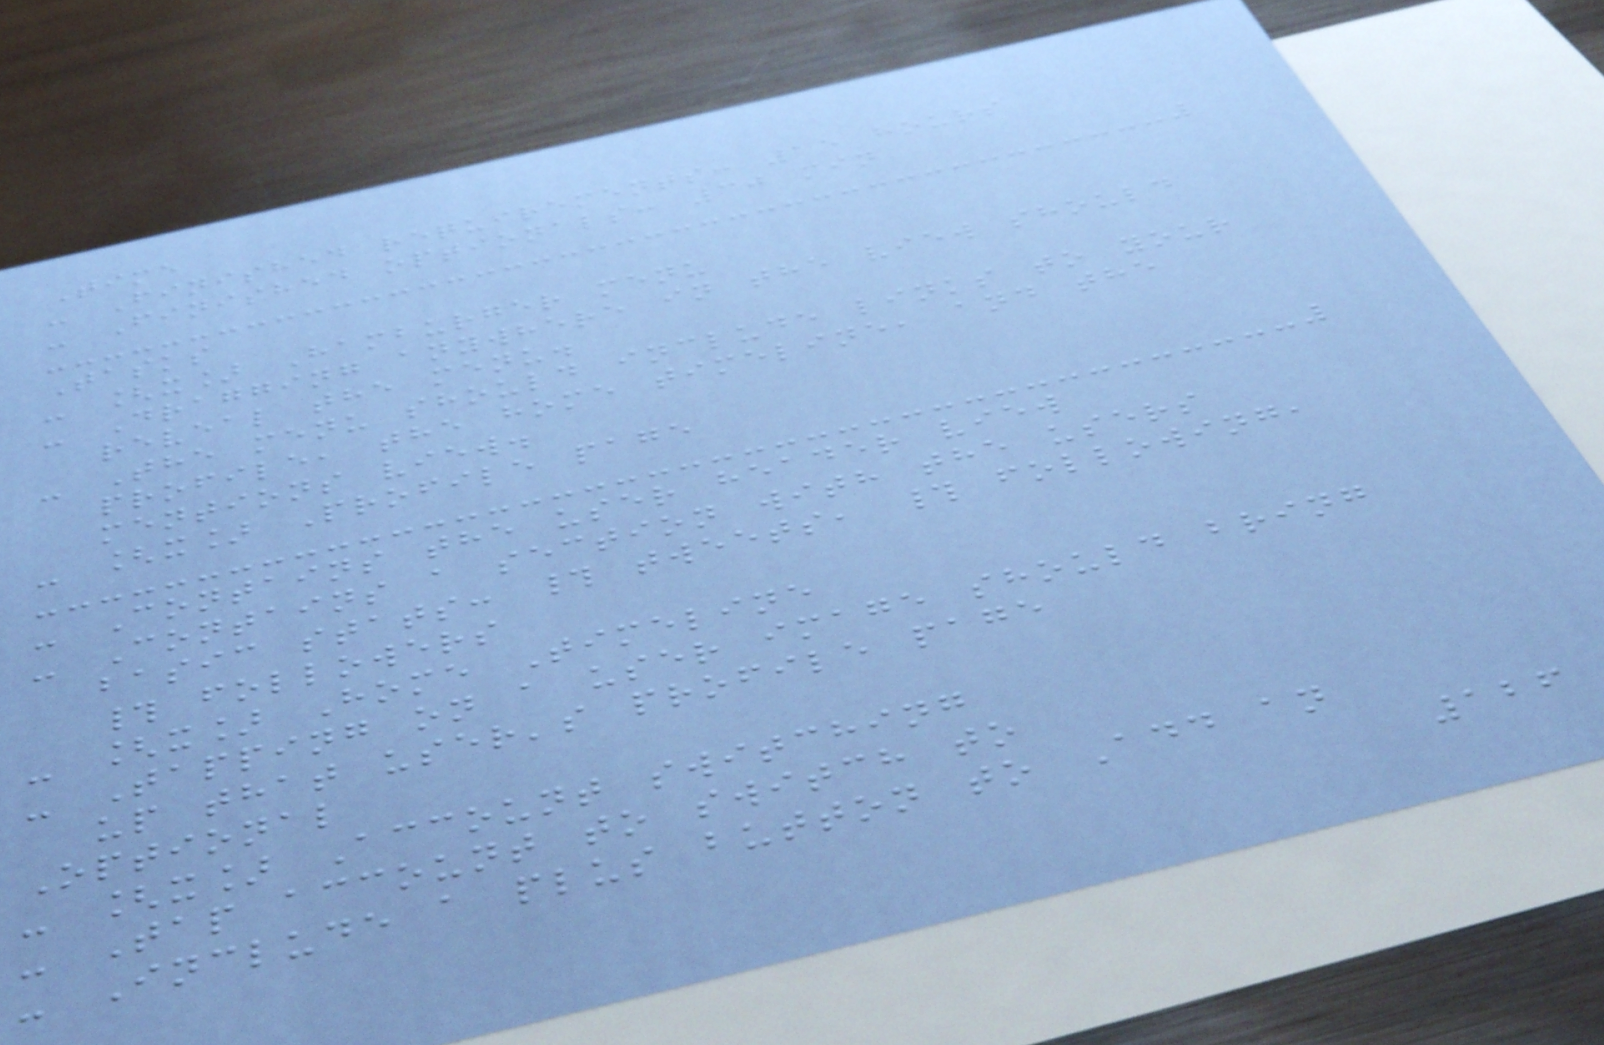Time
- Finished requirements: 15 hours
- Finished optionals: 30 min
Tasks
- [x] Hamburger menu
- Dragging anywhere in the view should
reveal the menu.
- The menu should include links to your
profile, the home timeline, and the
mentions view.
- [x] Profile page
- Contains the user header view
- Contains a section with the users
basic stats: # tweets, # following,
# followers
- [x] Home Timeline
- Tapping on a user image should bring
up that user's profile page
Optional
- [x] Account switching
- Tap account to switch to
- Include a plus button to Add an
126
